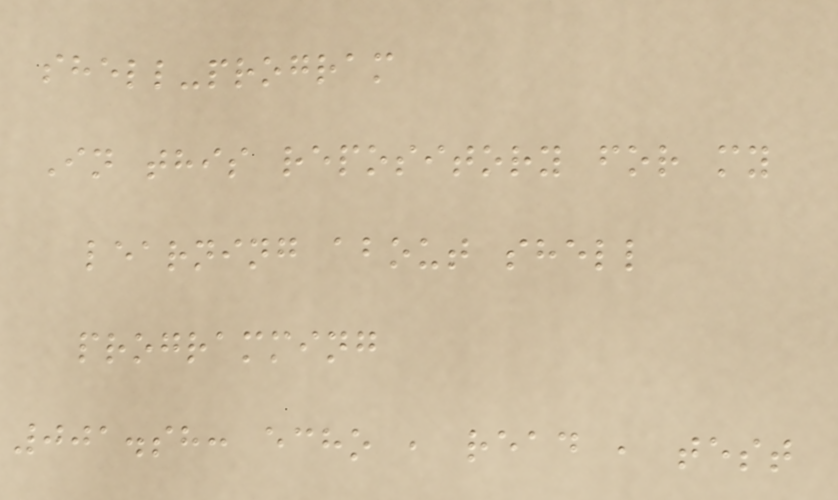shell-program
In this repository for my
learning about shell
programming
001.sh: echo , read , test
